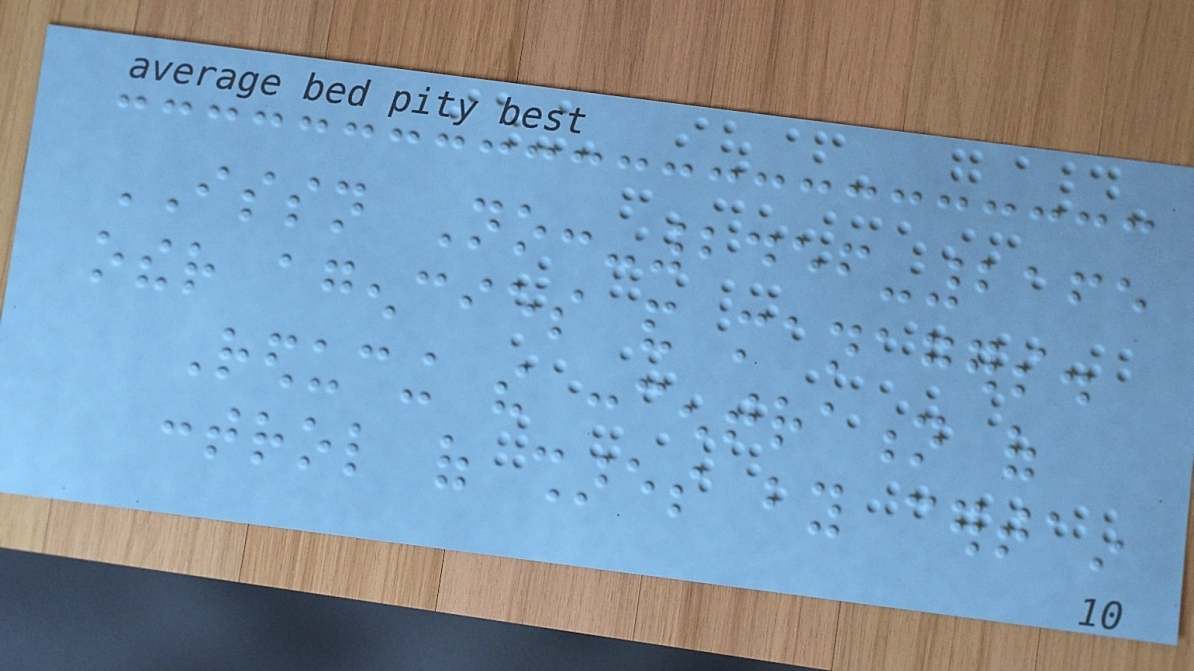ISSN No:-2456-2165
other agencies and managers.
Reducing the concentration of
control of shares by certain
